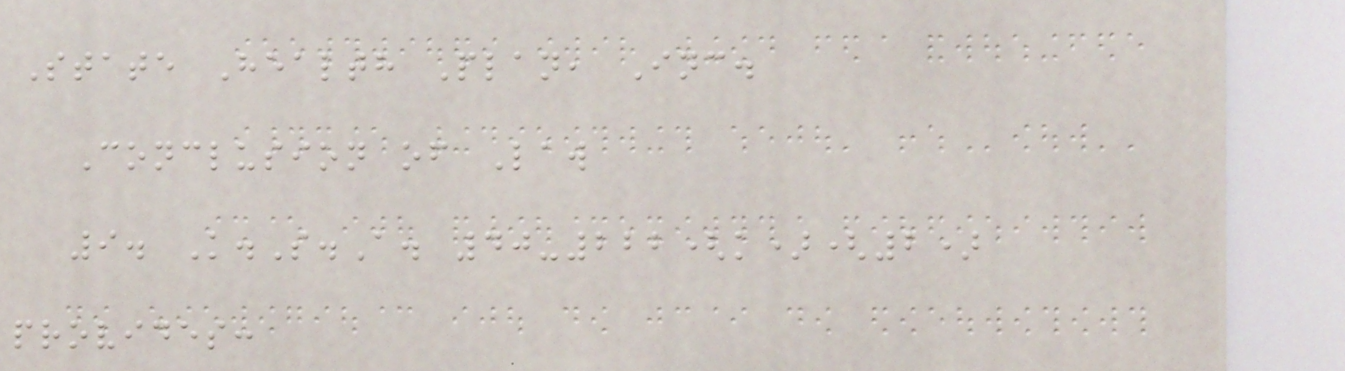State Health Plan, Inc.
Conclusion of Law
9. K.S.A. 40-222(k)(2)
provides:
